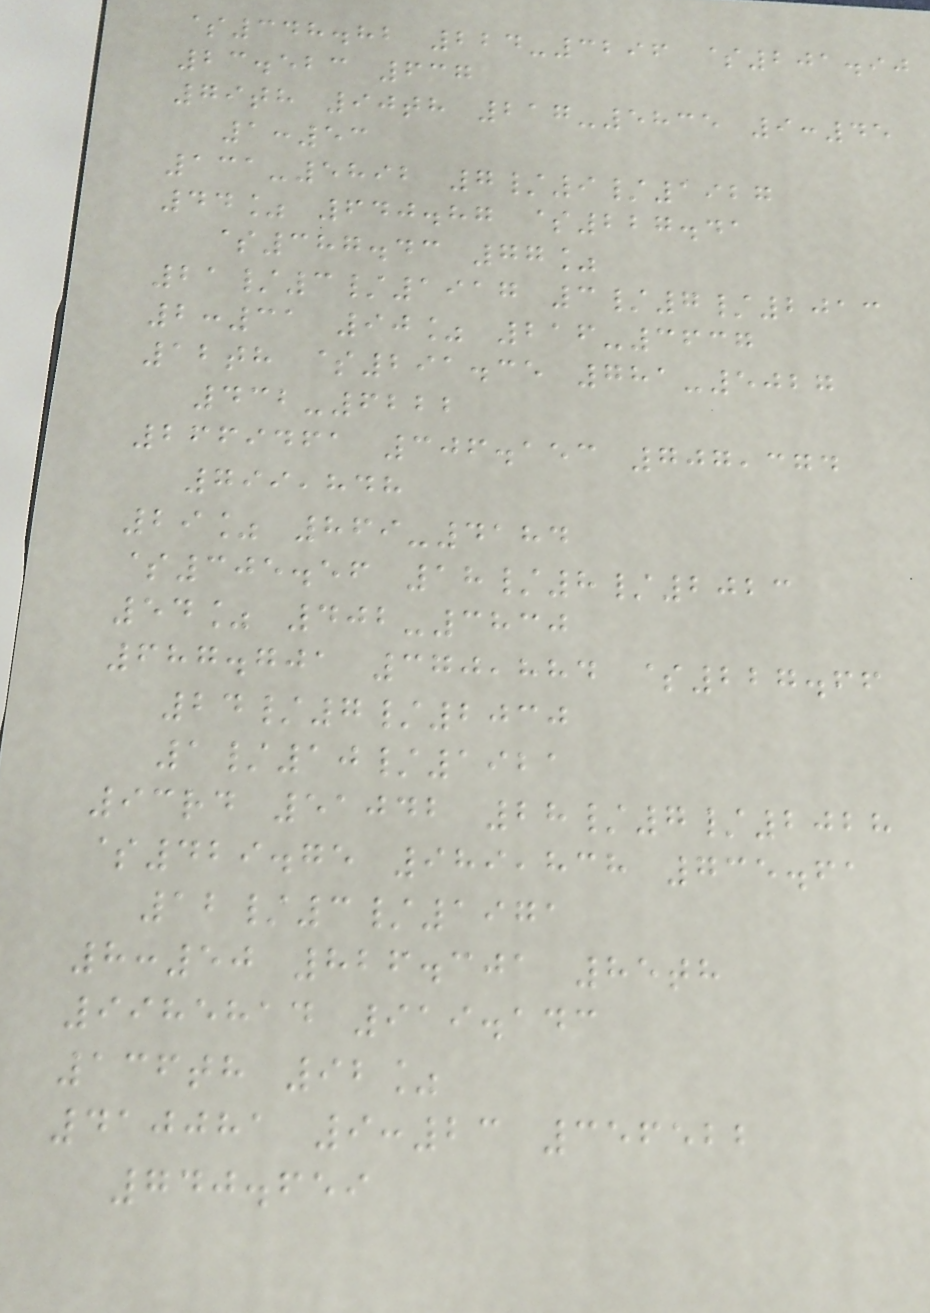$348.82 224-3296 $201.90
23.523 637
79th 90th 217-5835 9:45
1:53
131-5892 7/9/1927
44% 640.87 $227.41
$387.43 77%
21/3/1917 3/7/2013
2:31 90% 216-3637
12th $291.35 781-5027
432-6222
2669461 306.153 707,374
799,848
29% 869-4184
$305.56 18/8/2023
54% 402-3830
687.701 370,884 $227.66
24/7/2030
1/10/1921
93rd 51042 28/7/2028
$429.75 989,838 735.61
12/3/1971
8:50 826.301 85th
9985814 919.143
136th 92%
410081 9:23 356522
740.659
